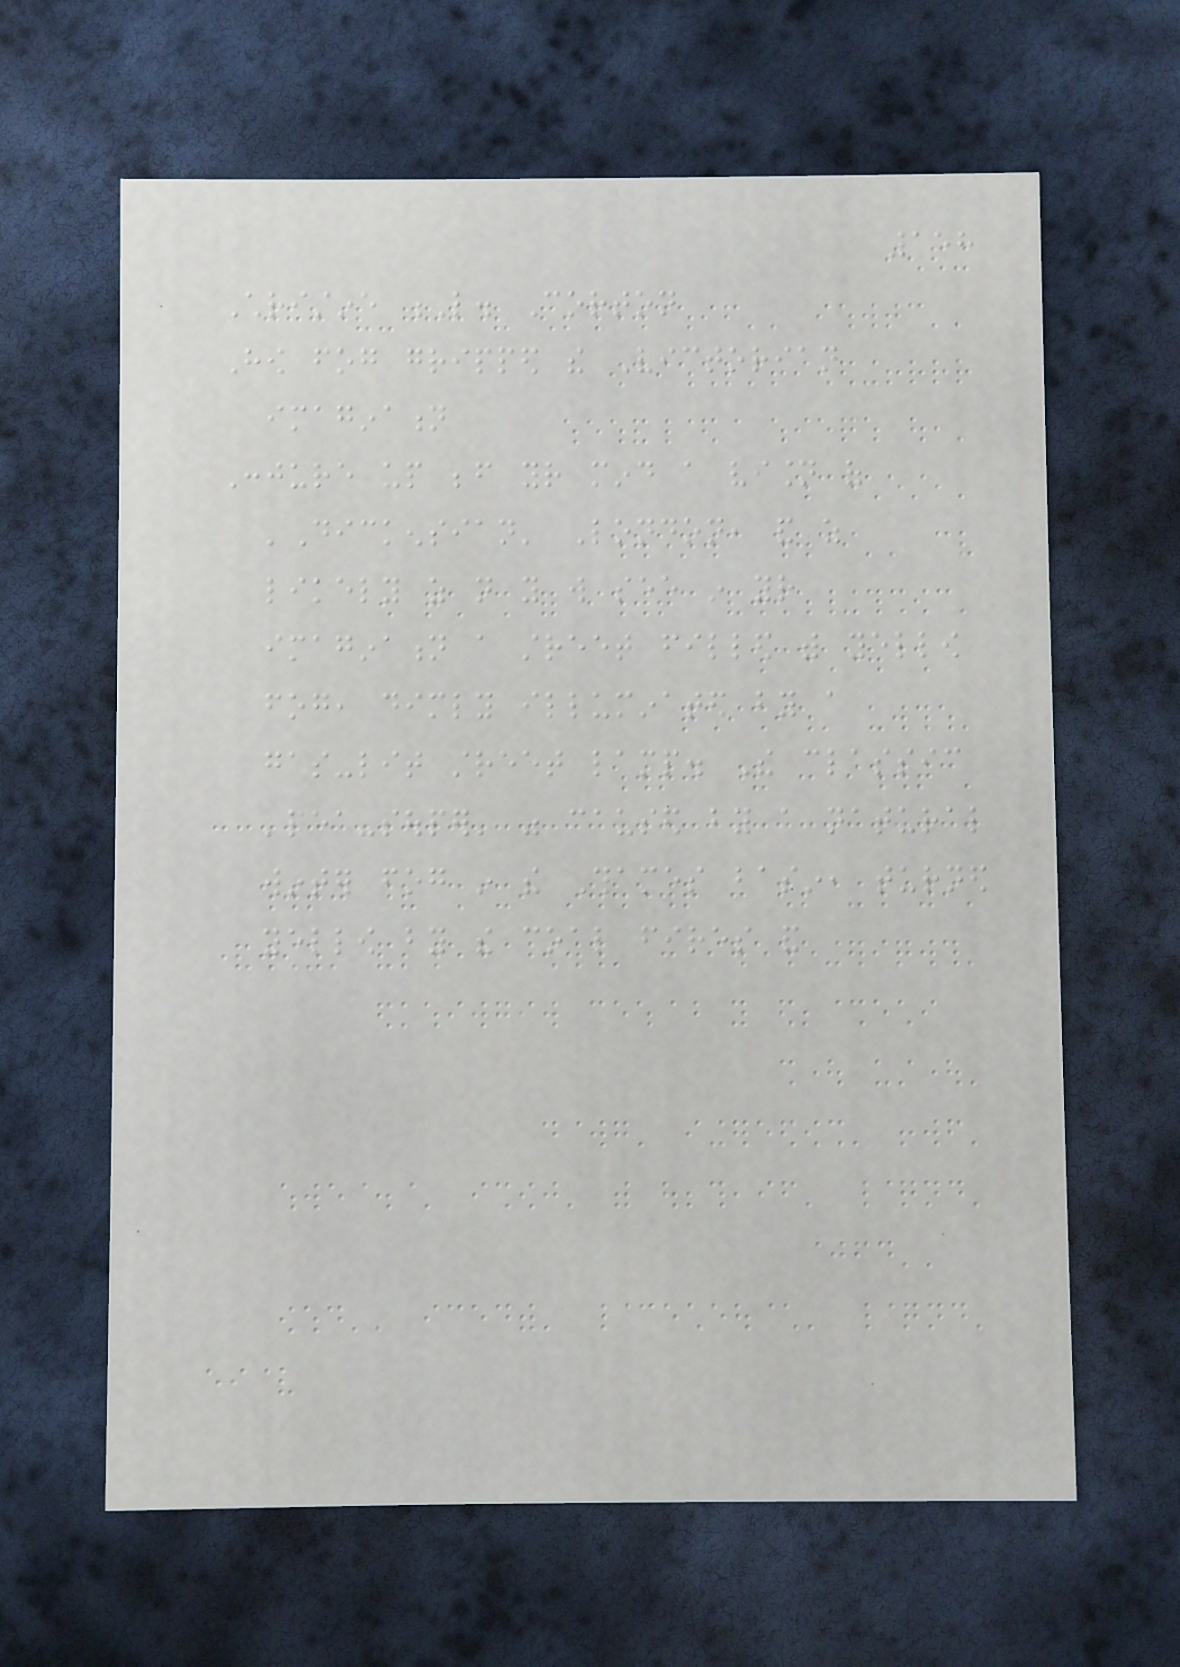158
Christine L. Corton
How fog gripped the Victorian
imagination
Conjure up before your mind a vision of
'Dickensian' London, and as
likely as not you will see in your
imagination a street filled with yellow
fog, dimly illuminated by a
gas-lit street lamp. The classic
'pea-souper' was caused by a natural
winter fog in the Thames basin, turned
yellow by the coal fires and
